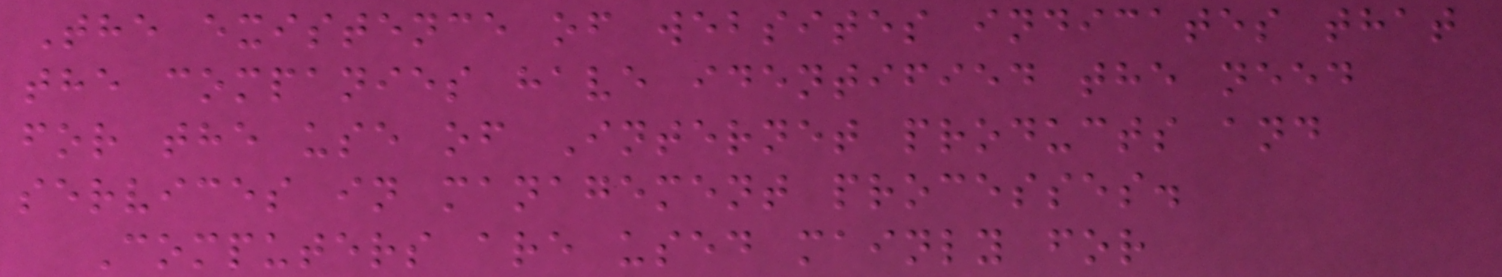The existence of websites indicates that
the companies have identified the need
for the use of Internet products and
services in management processes.
Computers are used mainly for
